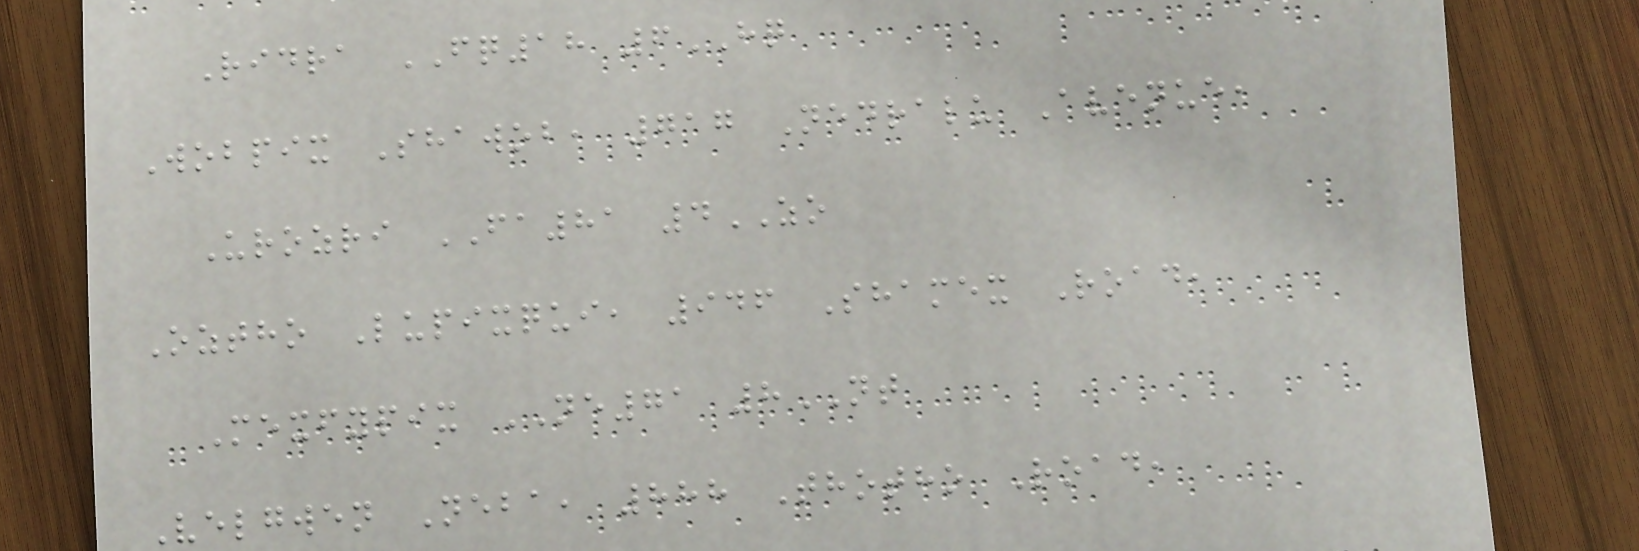Ridra FQ18 6HQ
Wobpix Shawob, 717 Nedralu Avenue,
Urozri FA81 4ZO
Oztho Lupixqui, 946 Shamex Road,
Mexfypix NE71 8NT
Velgwen Neba, 888 Thotho Road,
